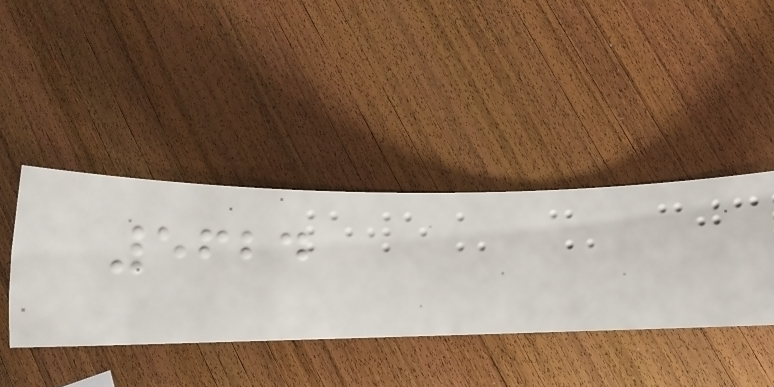5624
